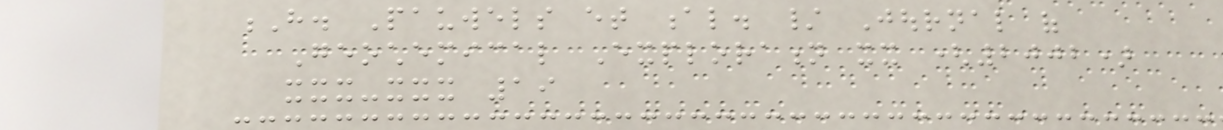H. Pauwels et al. / Journal of
Geochemical Exploration xx (2002)
xxx-xxx 19
